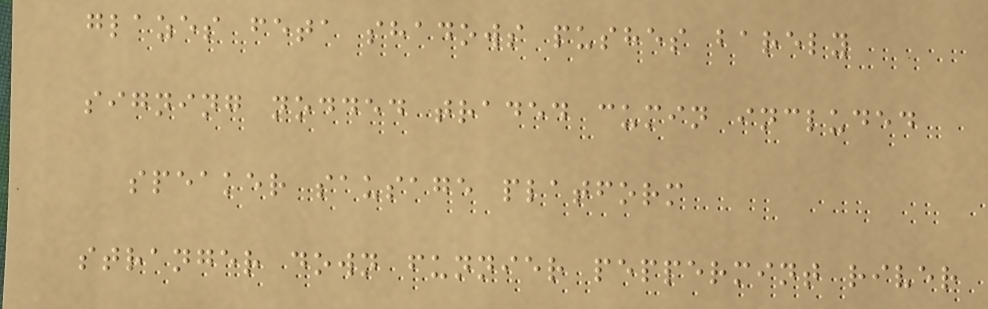glazes feta shadows pushes barely
signing nodded traded cumin included
speaker sausage platform
stranger down funnier peppermint river
